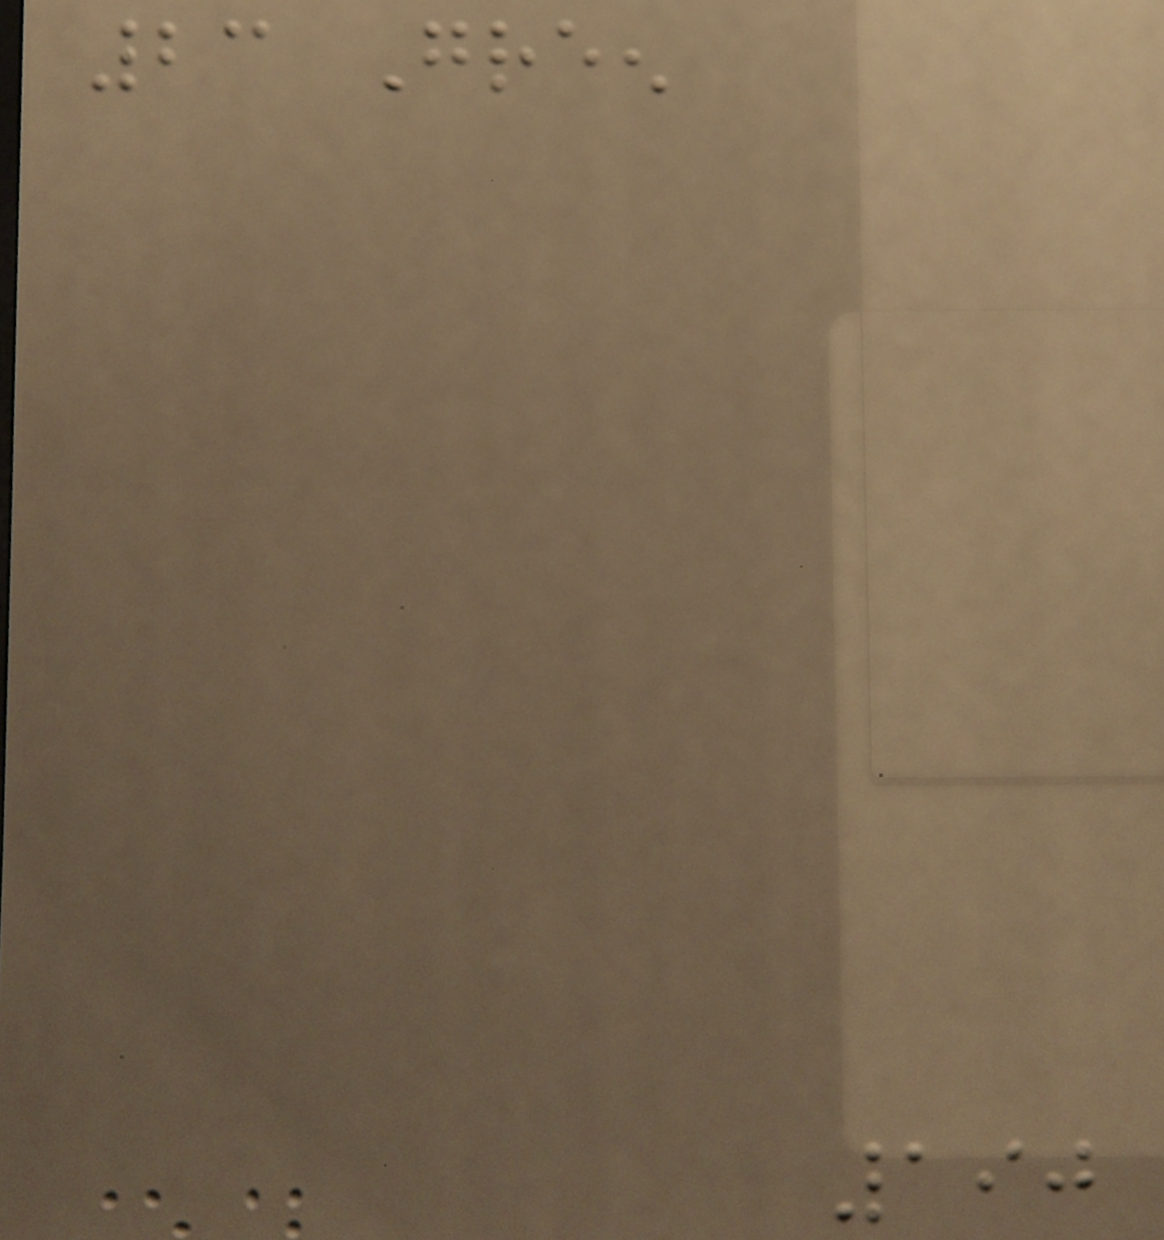23 Green
190
